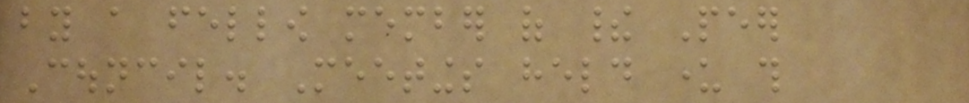by a fellow member of their Peer
Council. Meetings held under this
